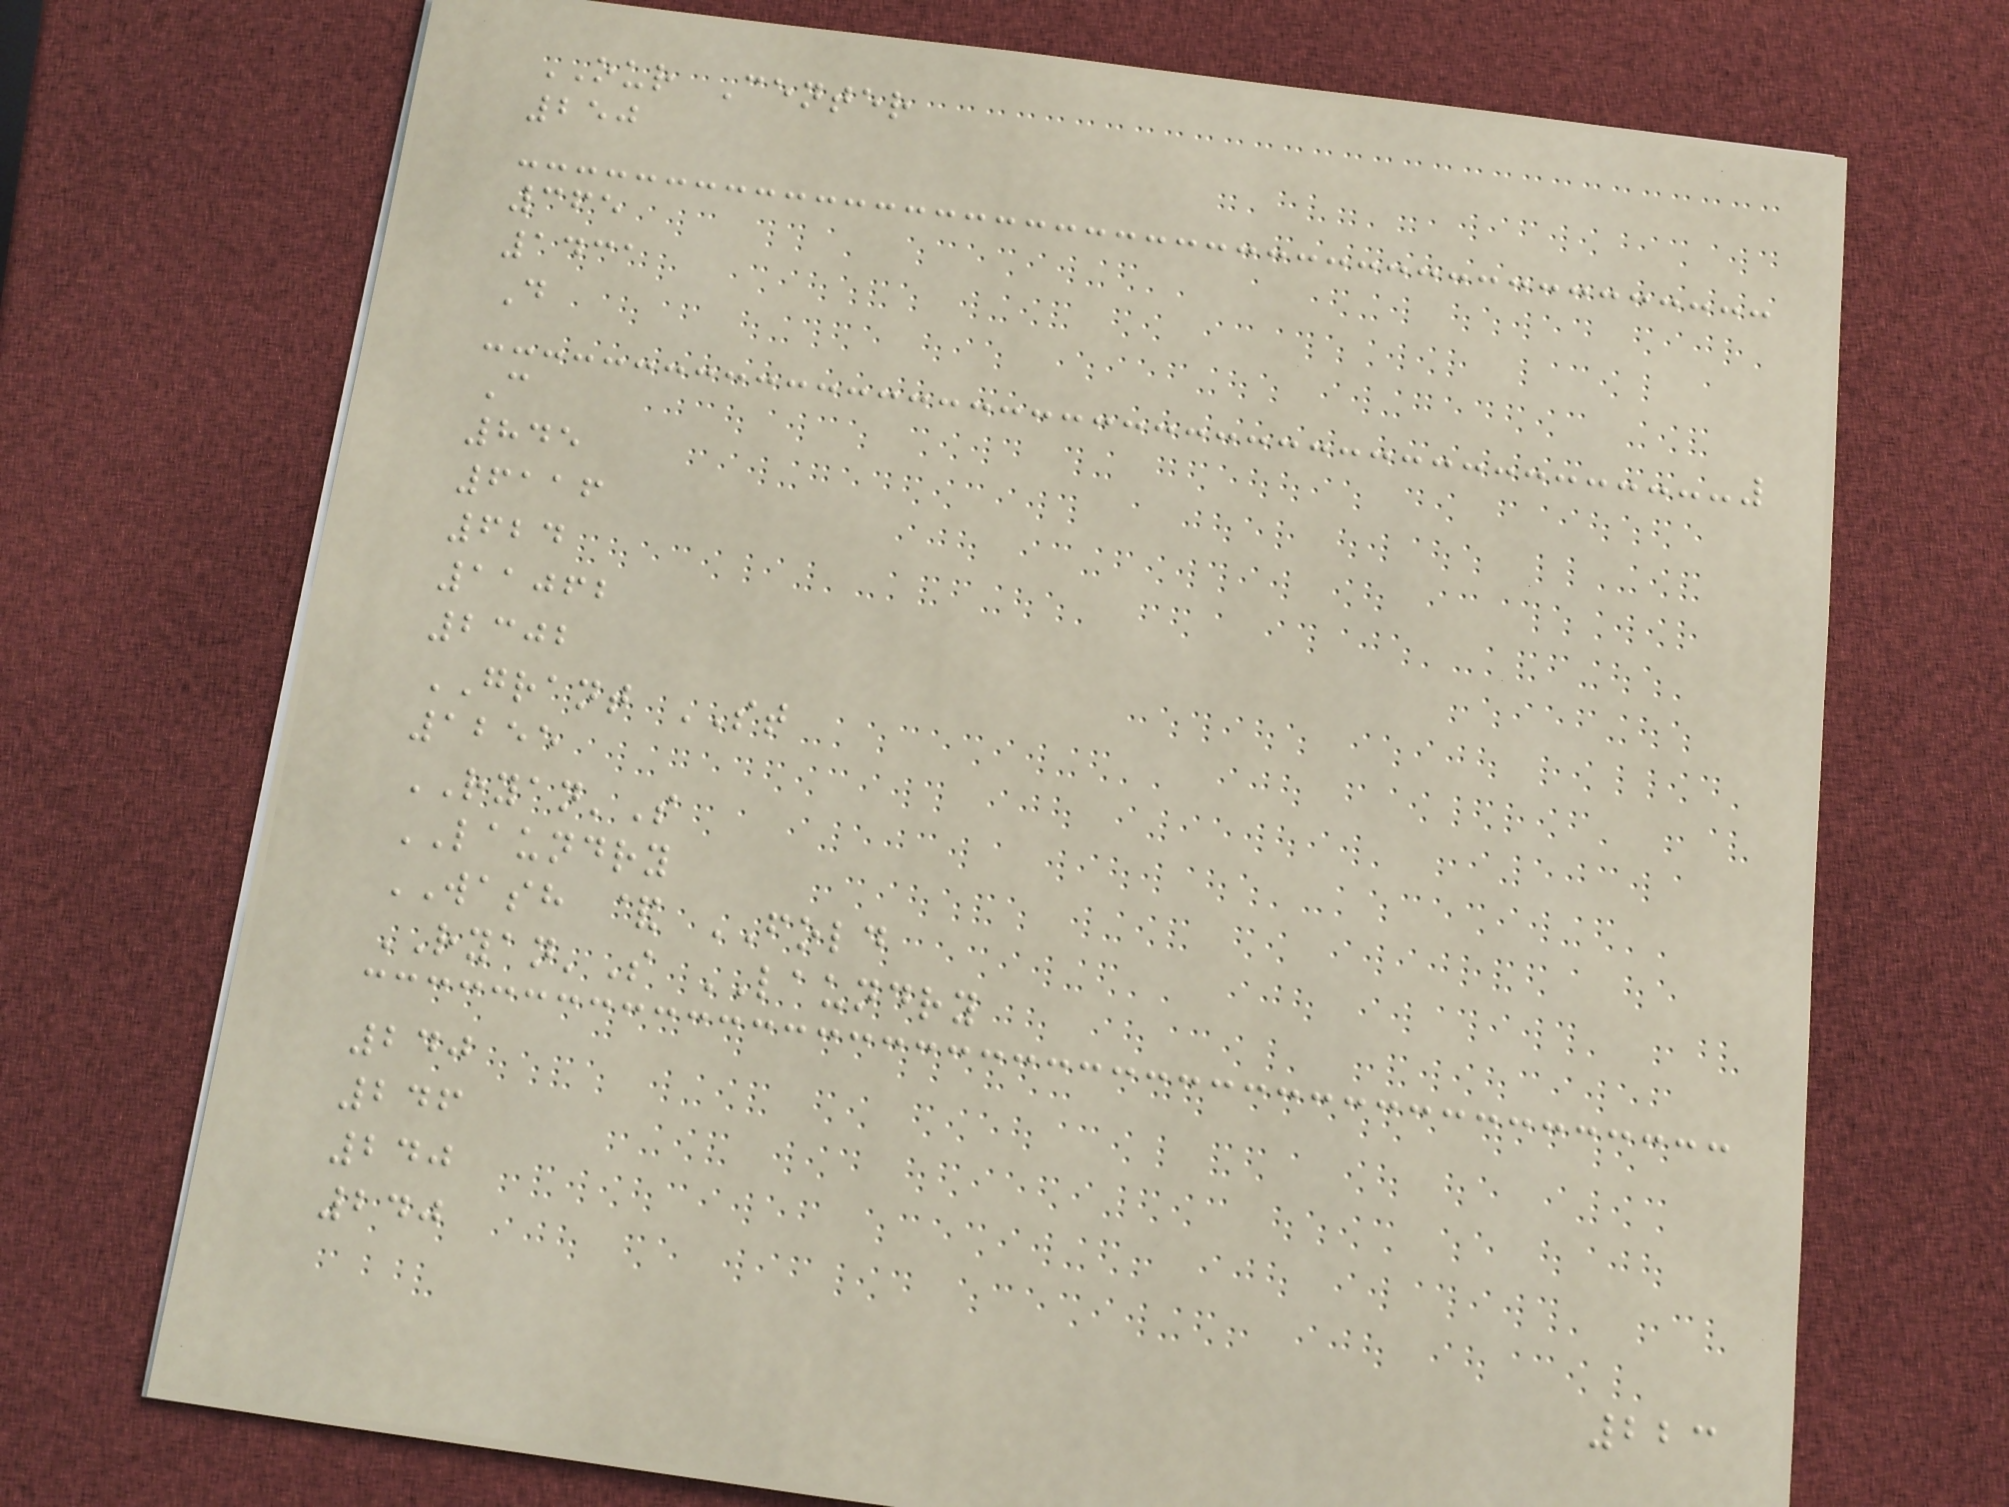OUR Center
250
365
1431
D
C
845
6116
624
11062
2302
GRANT ST
1255
RYAN'S
LAUNDRY
WASH & FOLD
RYAN'S LAUNDRY
240
246
240
240
223
